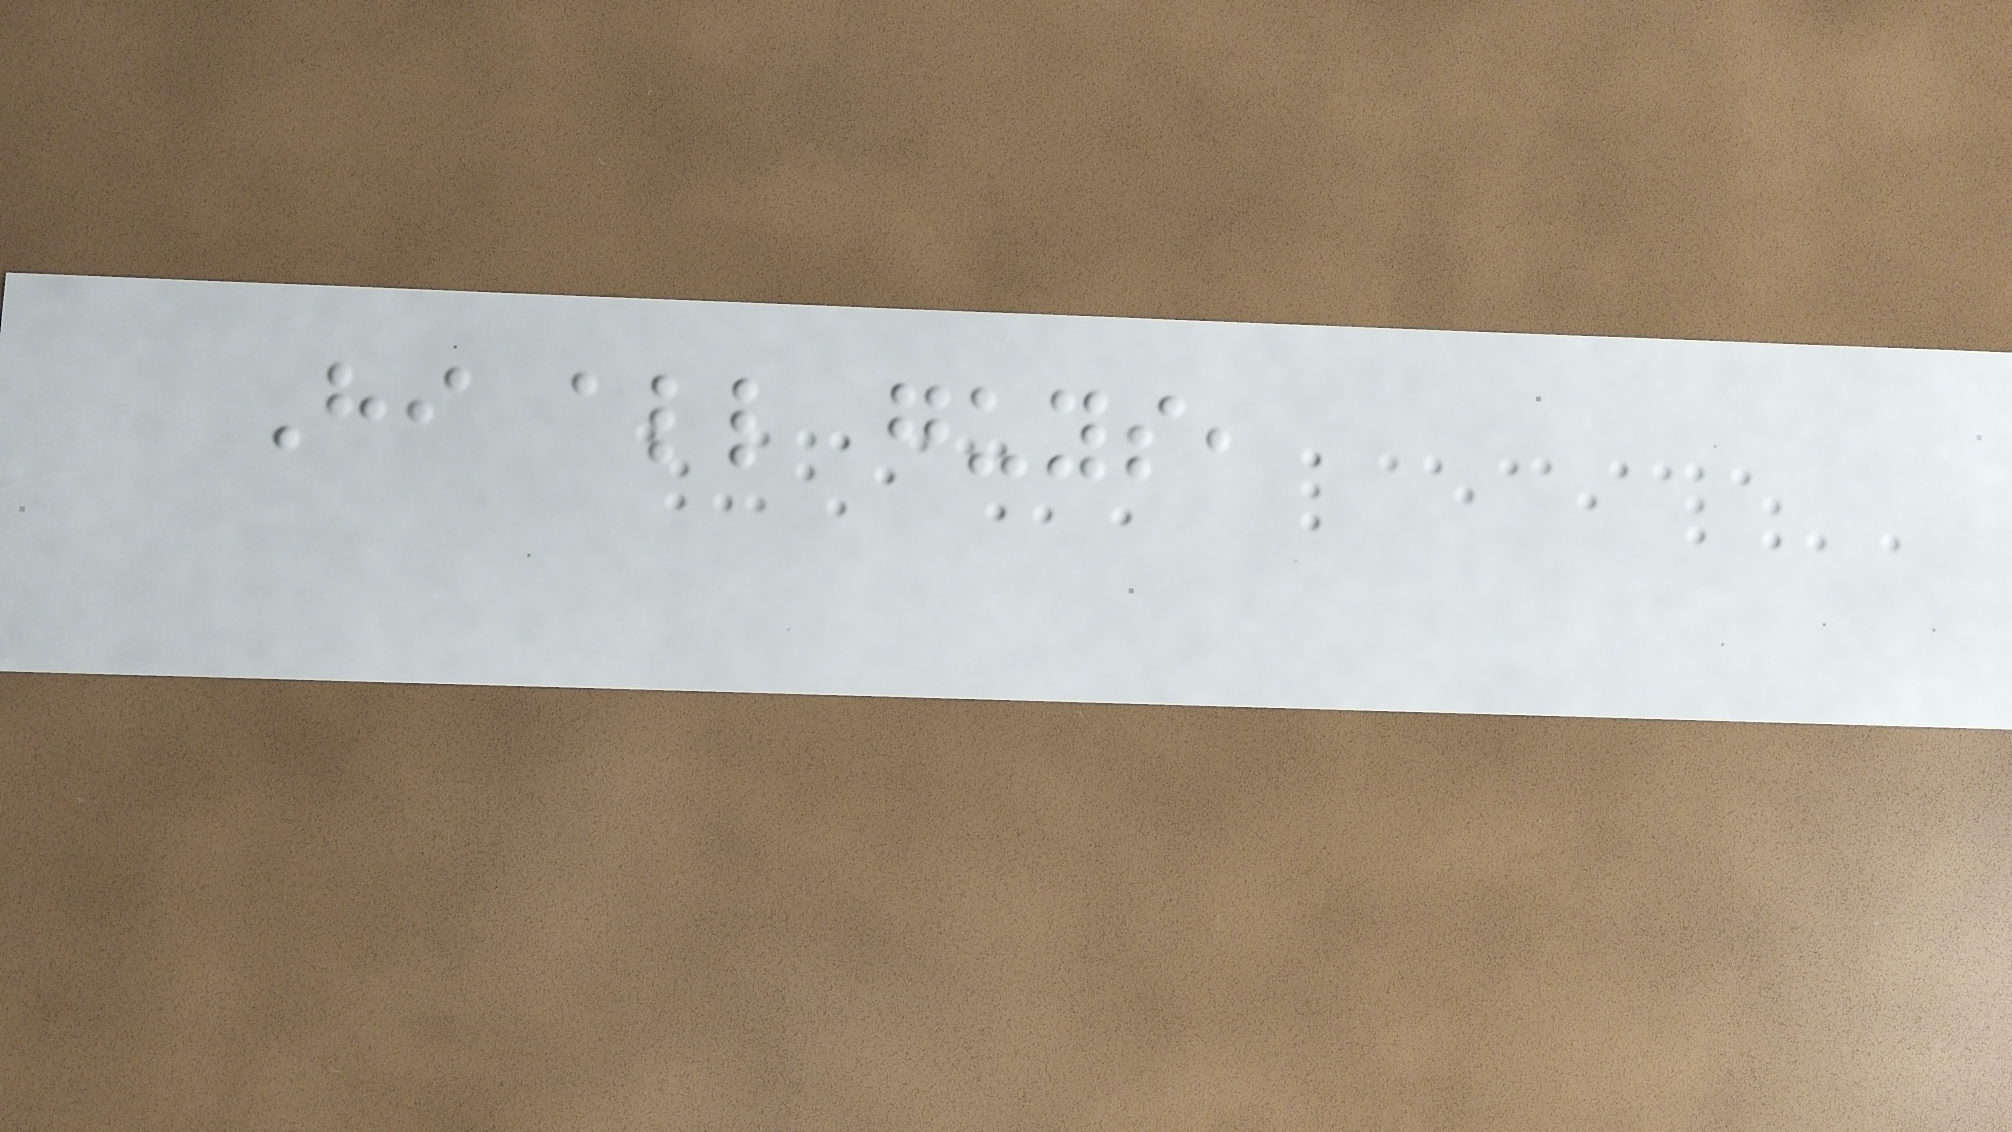Hi all guys,
